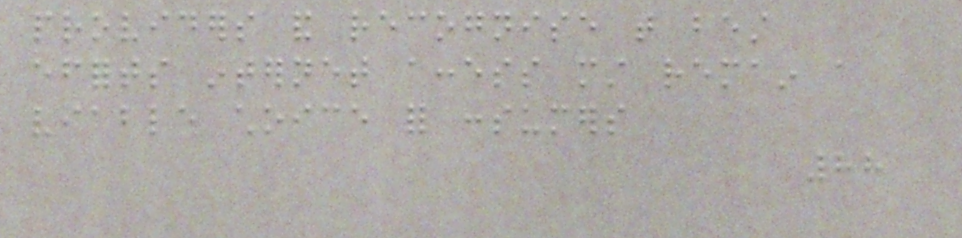providers and recognise that best
efforts internet access must remain a
viable choice for consumers
88
